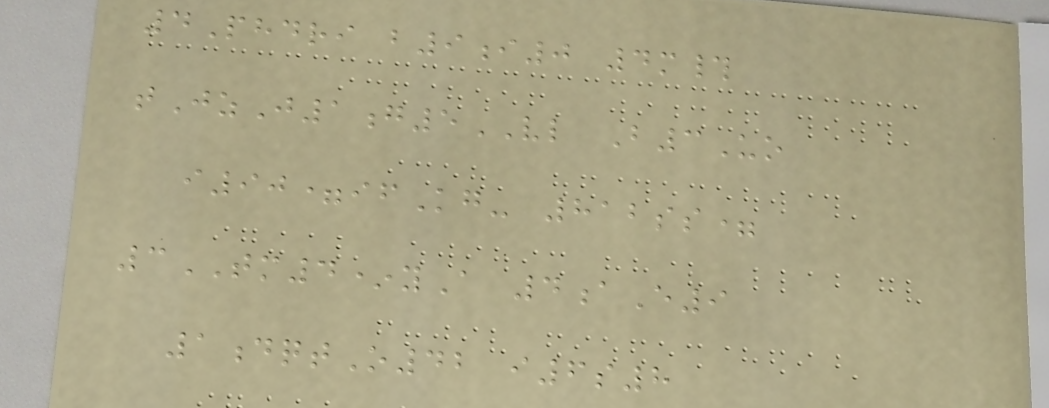4Phdri b9i0 4m#
tJzJ1g5VL B3Uo
i90=ifKg- 812ss=
3TM4*yA 4aE9
1dqtO42 i6s8
